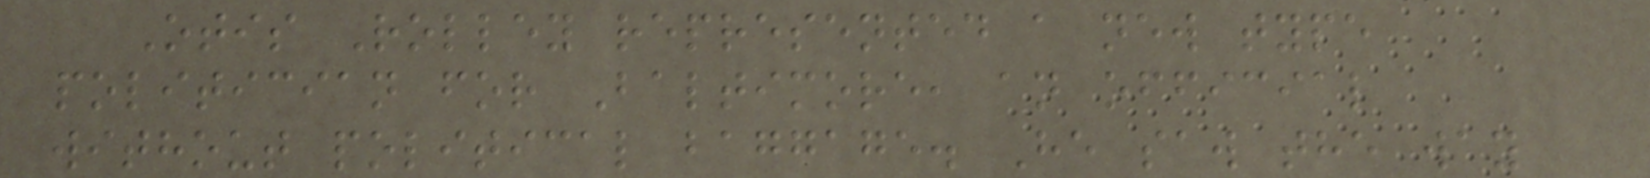Otis Rolley represented a new type
politician for Baltimore, an official
without political baggage. He saw the way
